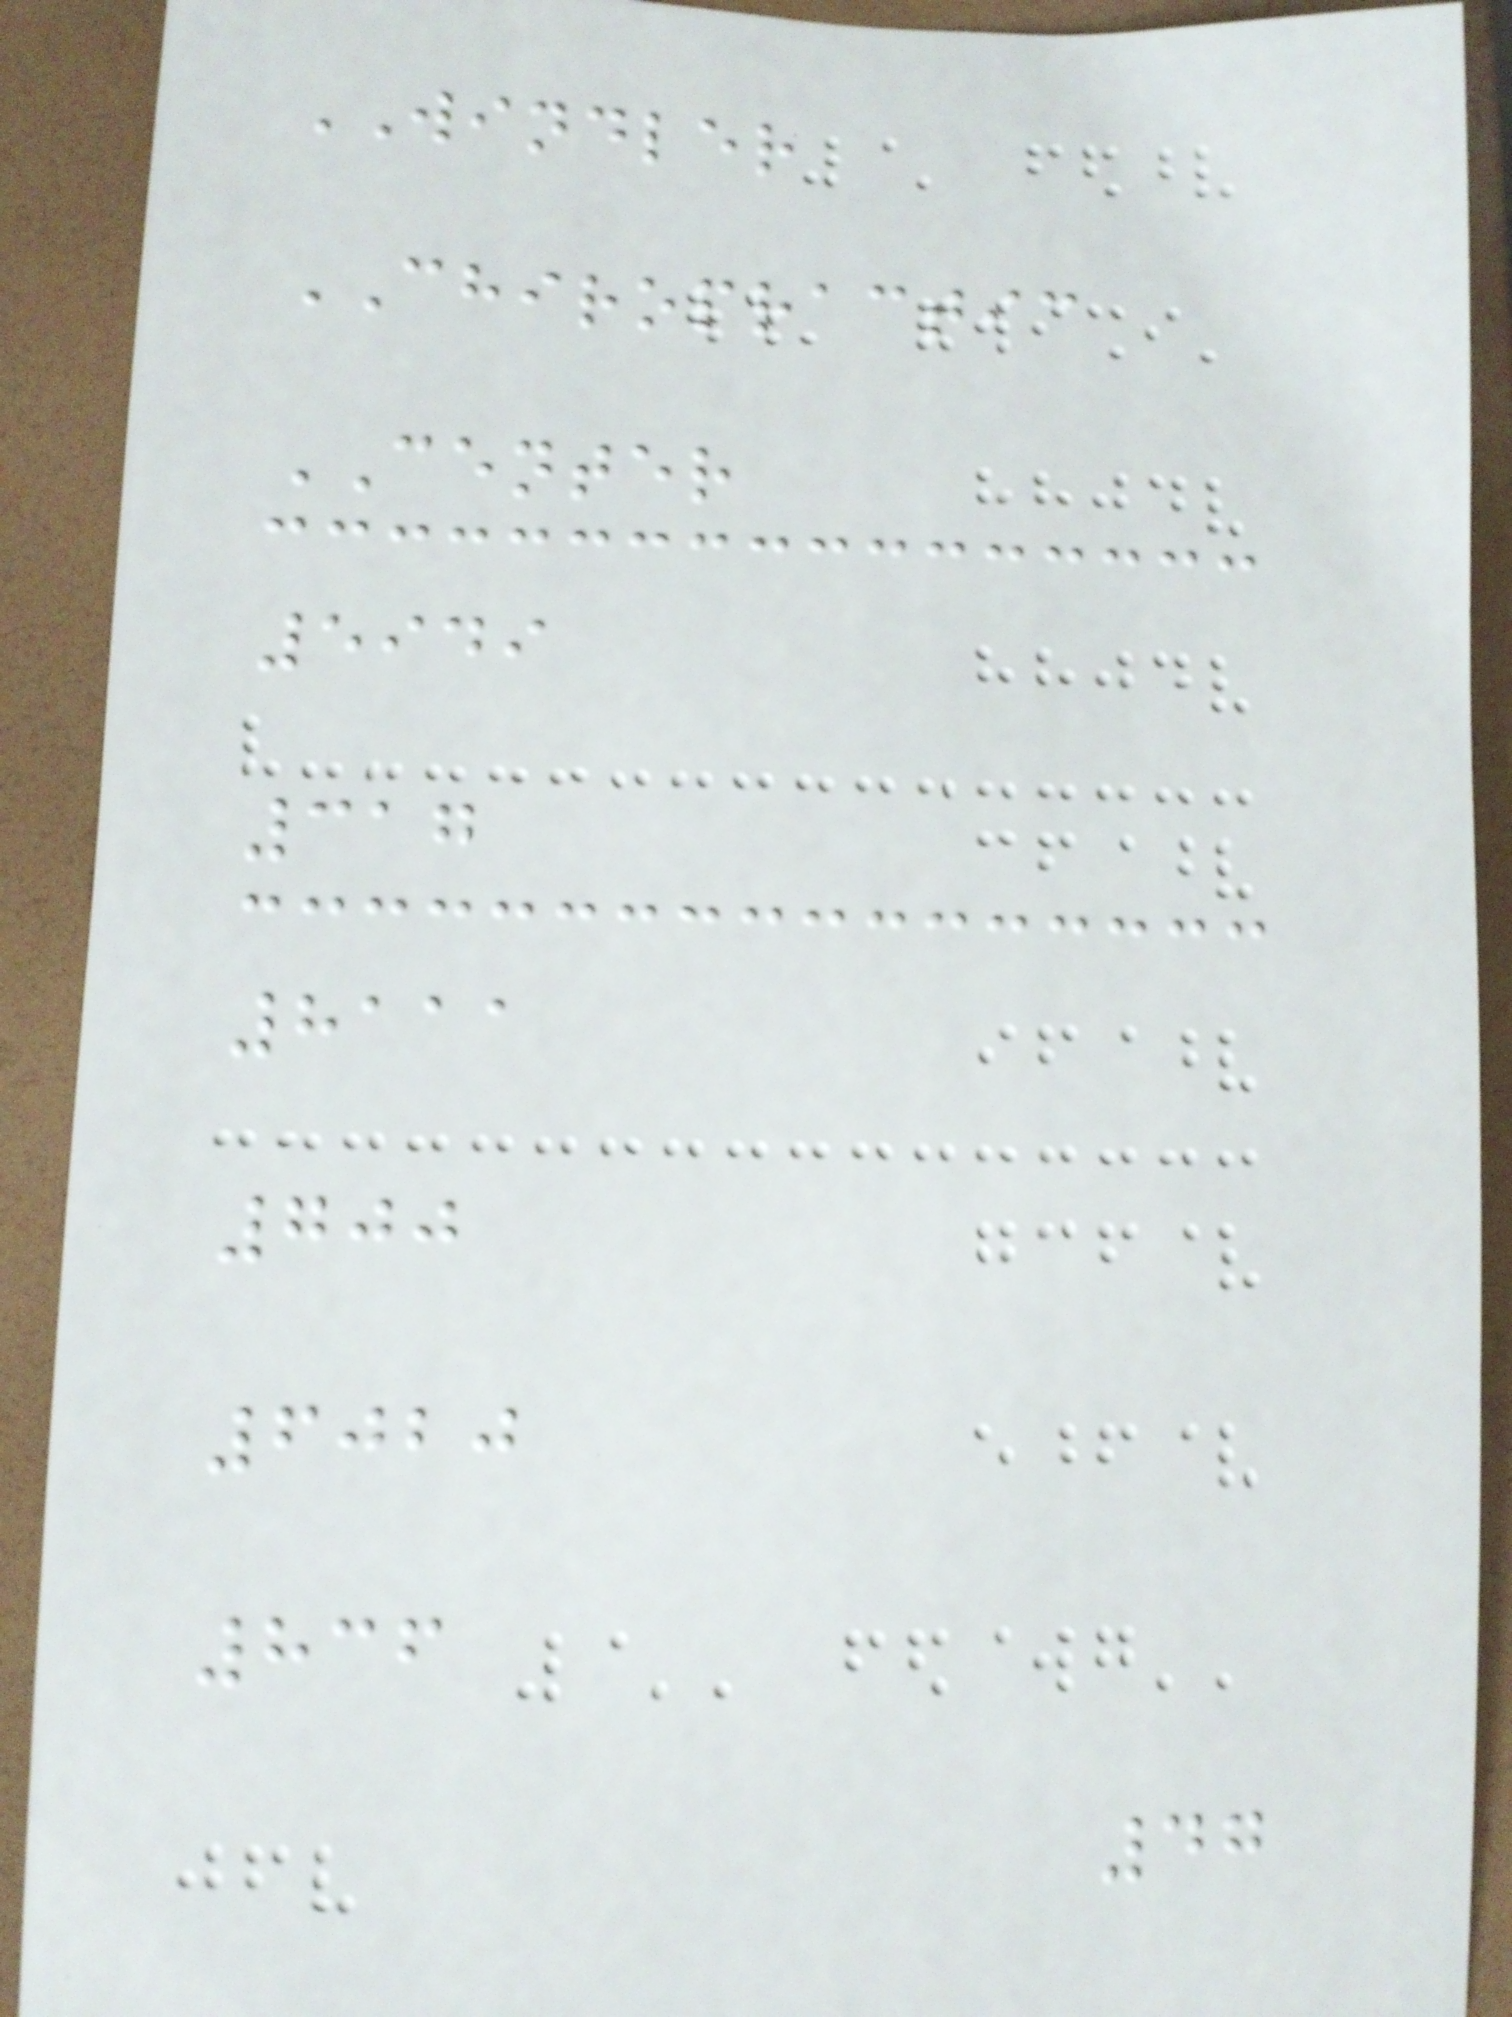WINDLER
CHIROPRACTIC
CENTER
5949
317
8111
700
6020
836
47
